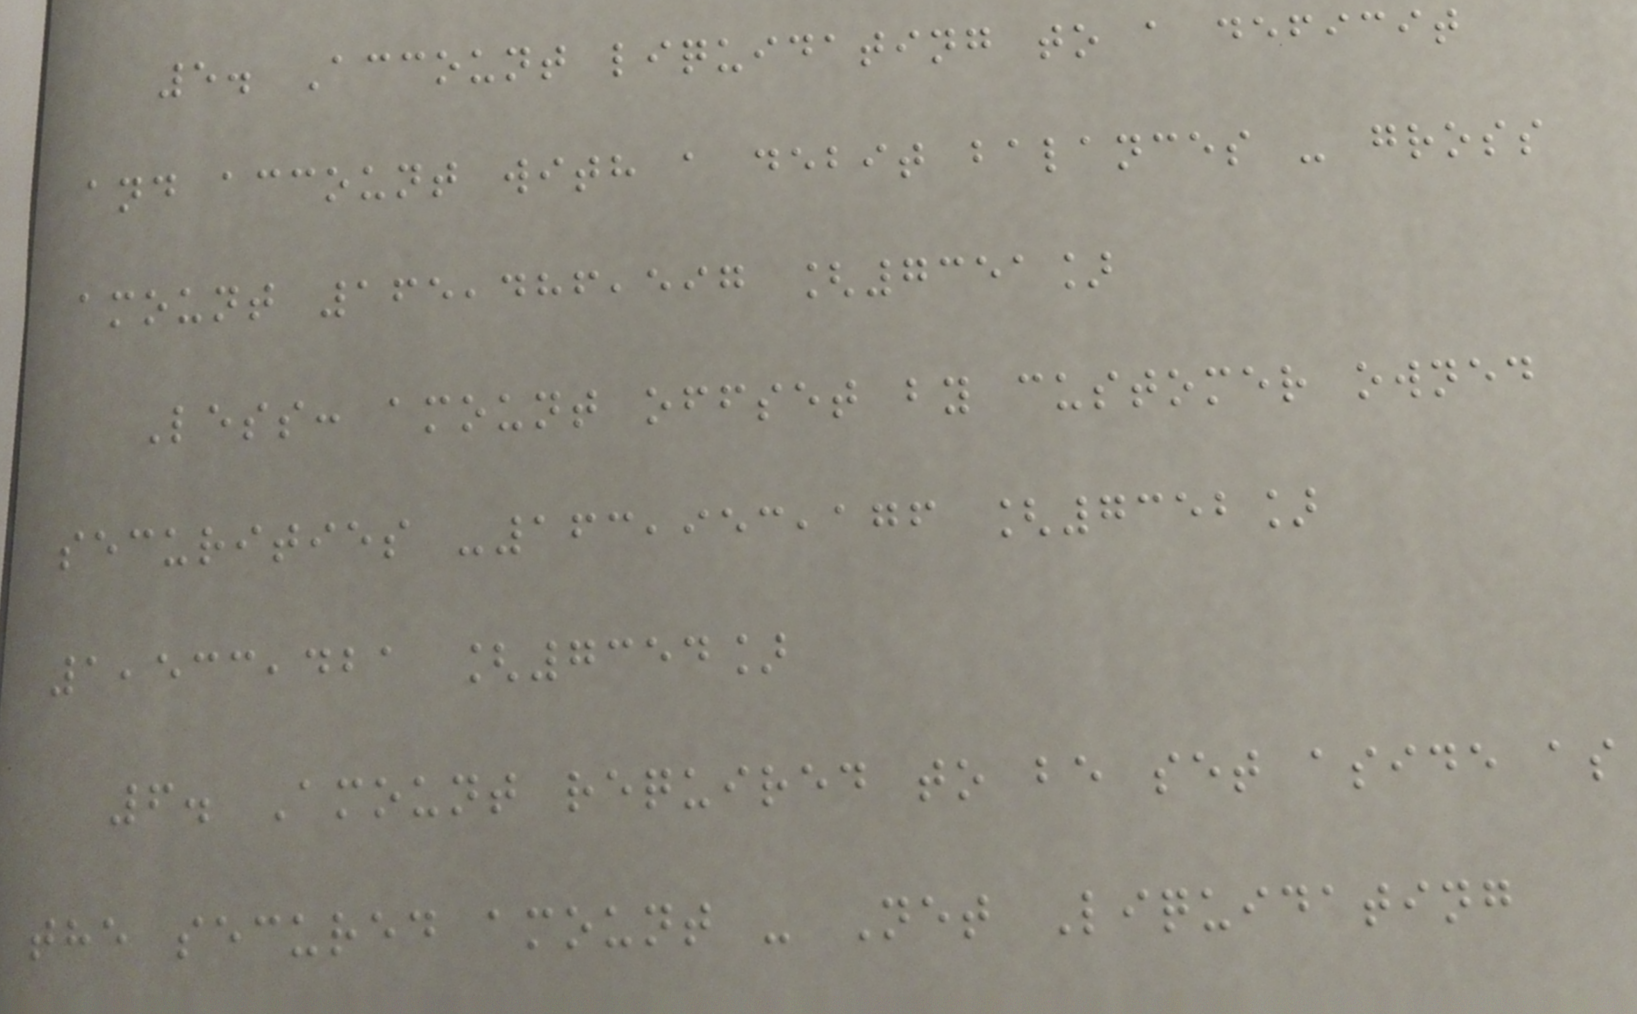5. Account liquidating to a deficit
and account with a debit balances - gross
amount 165,486,597 [7351]
Less: amount offset by customer owned
securities -163,953,176 [7352]
1,533,421 [7354]
6. Amount required to be set aside as
the secured amount - Net Liquidating
